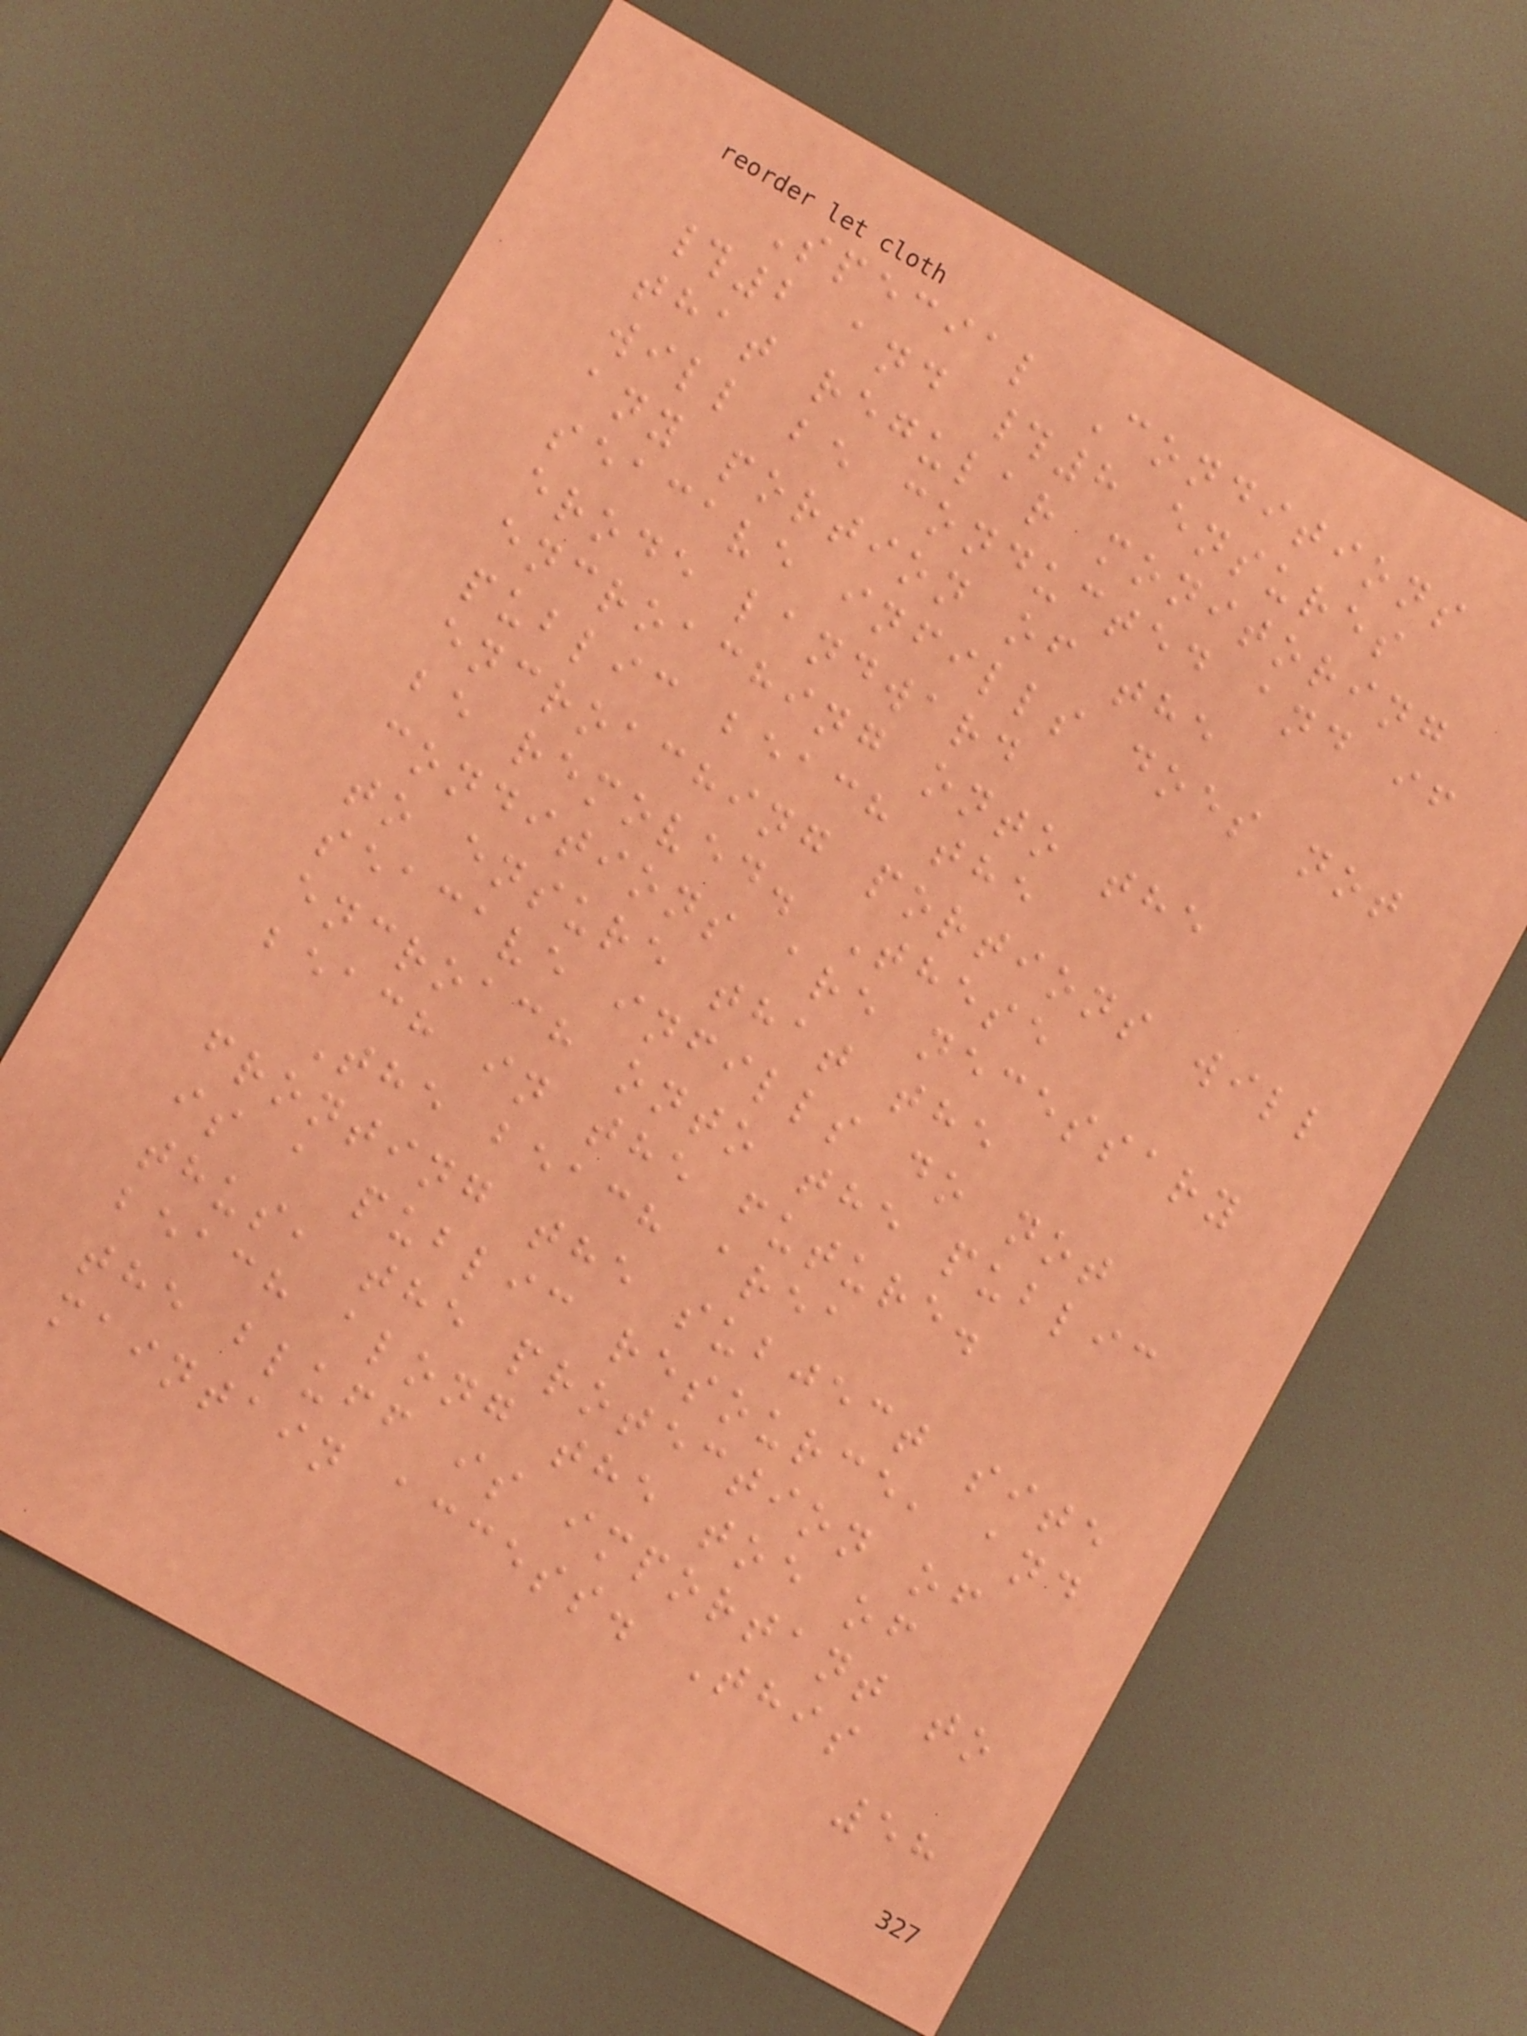Special Conditions
#2 and #8 ensures
that regular monitoring
will be conducted and if
any portion of the
seacave infills does not
erode landward
encroaching onto the
public beach the
encroaching portions will
be removed. These
conditions are necessary
to ensure that the
seacave infills do not
encroach onto the public
beach in the future.
The beach area
fronting the subject site
is a public resource, and
thus, the protection of
beach along the toe of
the bluff is important to
maintain access. This
58
